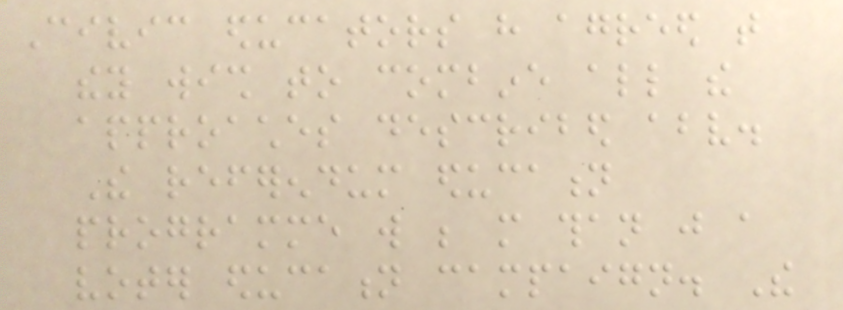Civic educators have agreed that
they wish to combine all the
approaches described above.
The referendum education
programme will be more than just a
voter education campaign. The
